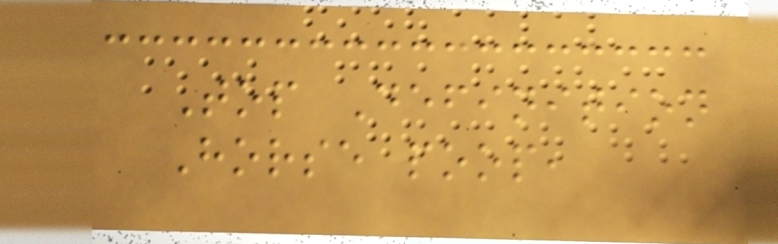Top Definition
Horse poop,
